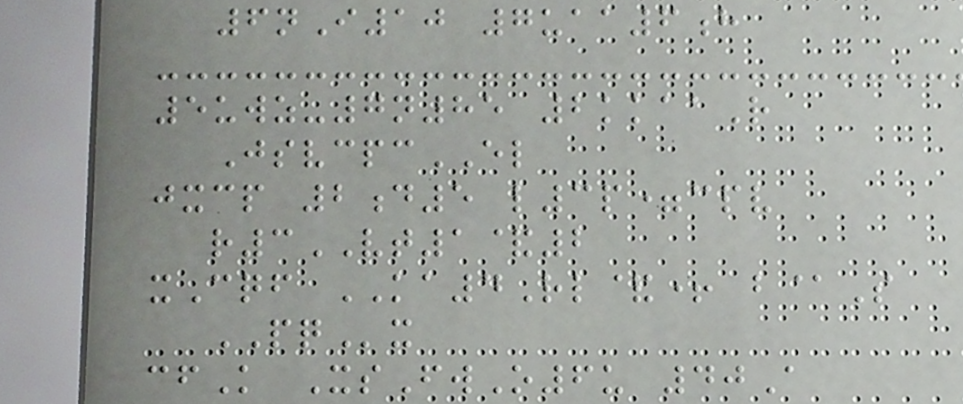6nI10 7uaa6h
5uwz-7n85 2kkaaR
JsvcpcEL
jxcp 2d5 l3p=cpv
r3VT1&2
xCqf KA4Rl&+ b@S
PQx
cfK XsFwO6u 40A
